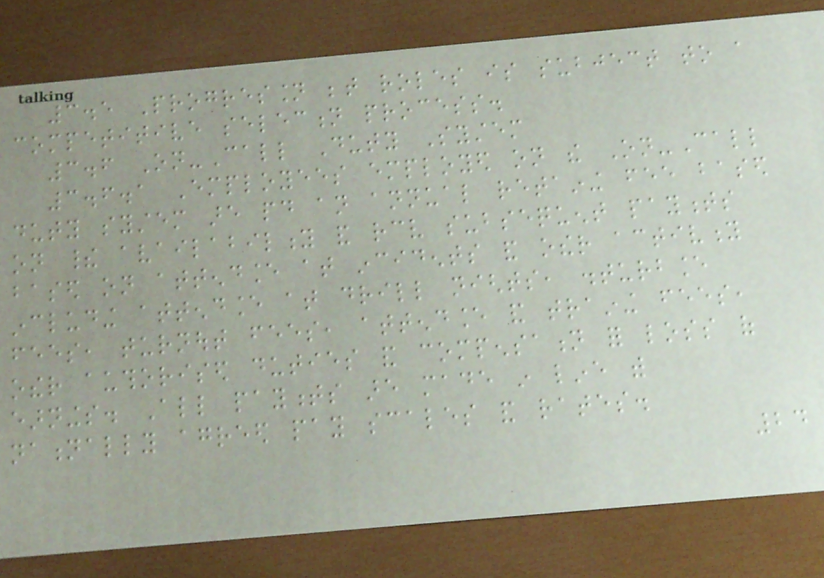3.5 Progression between roles is subject to a
competitive selection process.
3.6 On-Call Duty System
3.6.1 Employees employed on the On-Call
duty system are paid an annual retaining fee based
on their availability and receive subsequent payments
based on attendance at incidents and other activity
including attendance at drill nights, disturbance
fees, turnout fees, attendance and training fees,
other authorised duties and compensation for loss of
earnings. All payments are made in line with
nationally agreed pay scales and rates.
24
